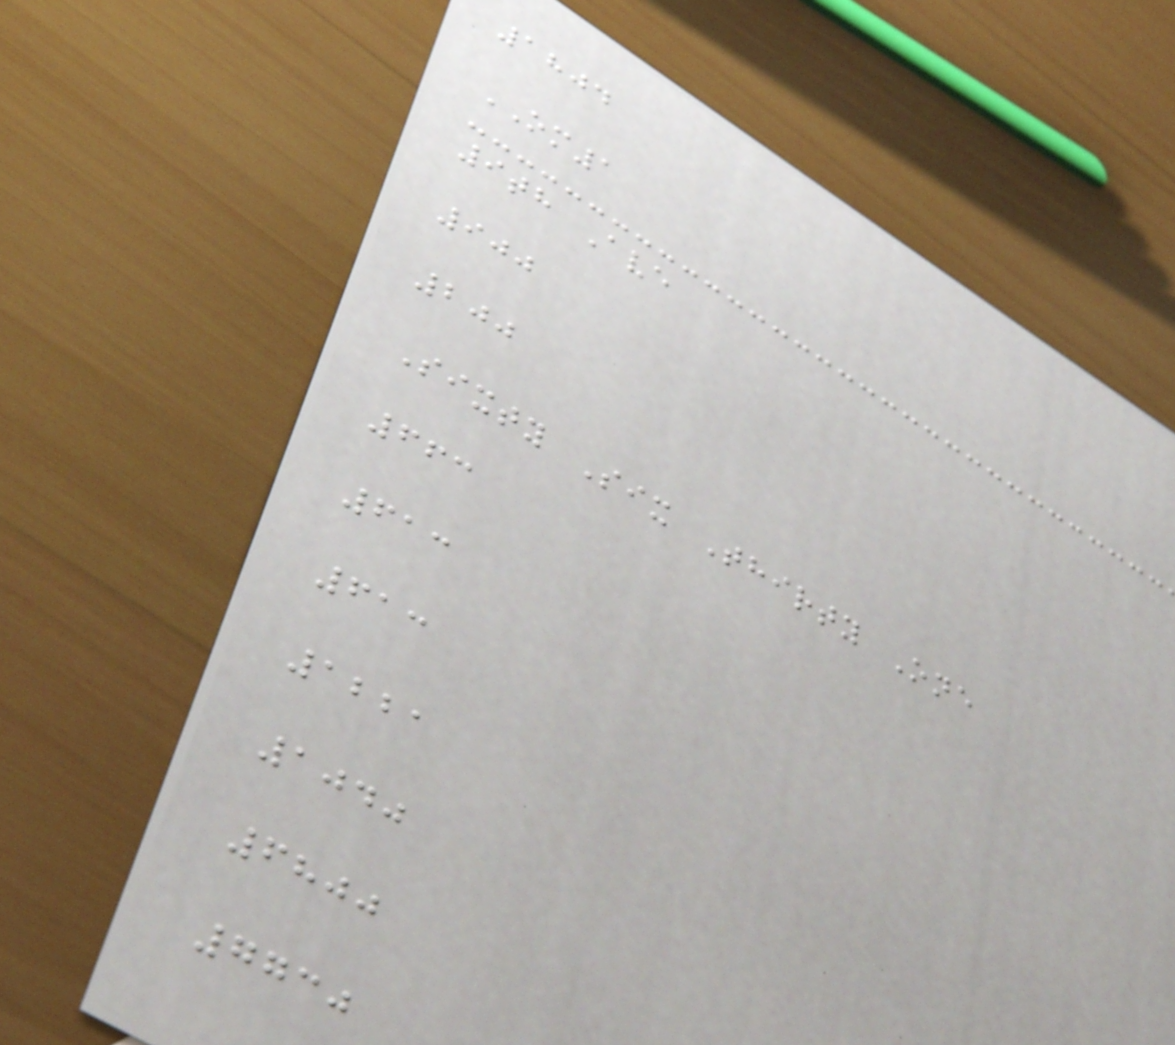1804
OM1
9th Ave
900
200
Sixty Six Thirty One
663
613
613
1221
1040
6800
7730
